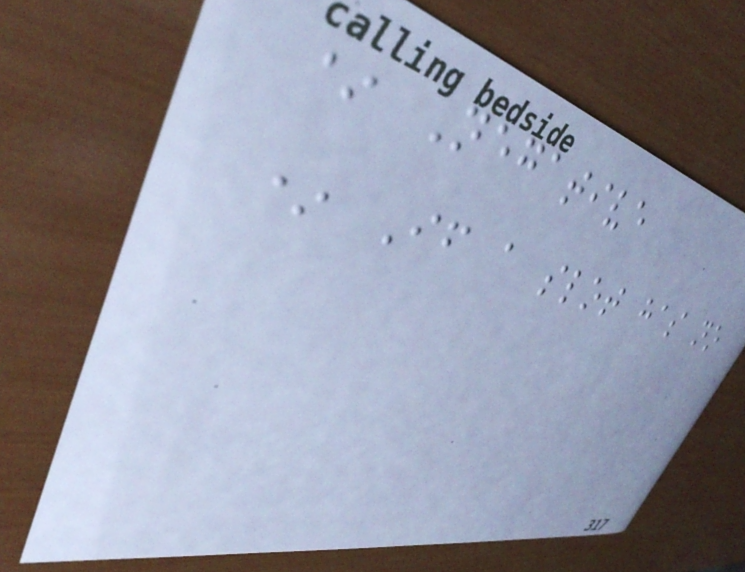* Negative
* If a slot has no
